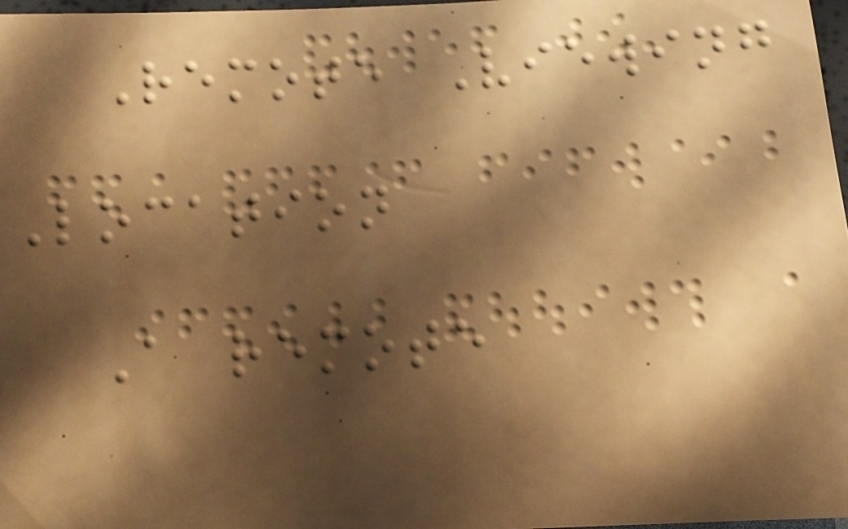Remote Viewing
Location
A remote
